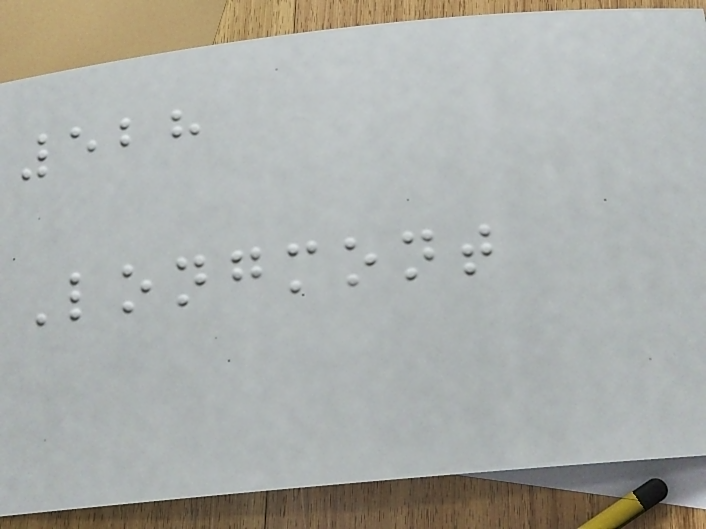528
Longmont
